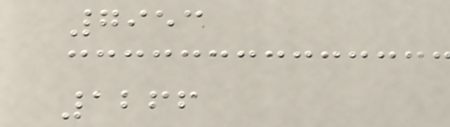7953
1266
